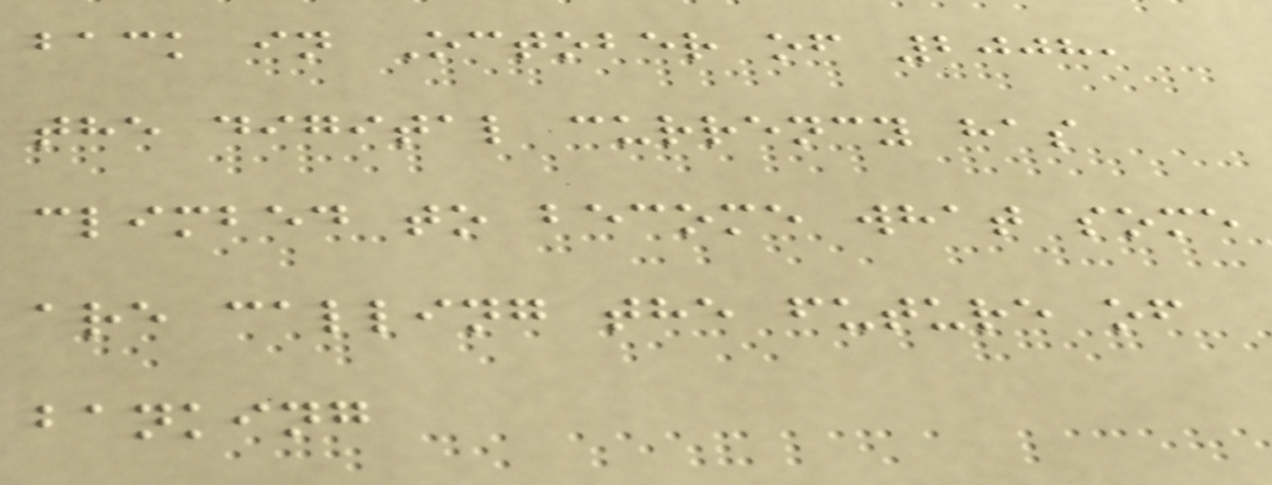back in October of 2008,
the digital currency has
climbed to become what some
are calling the future of
banking
